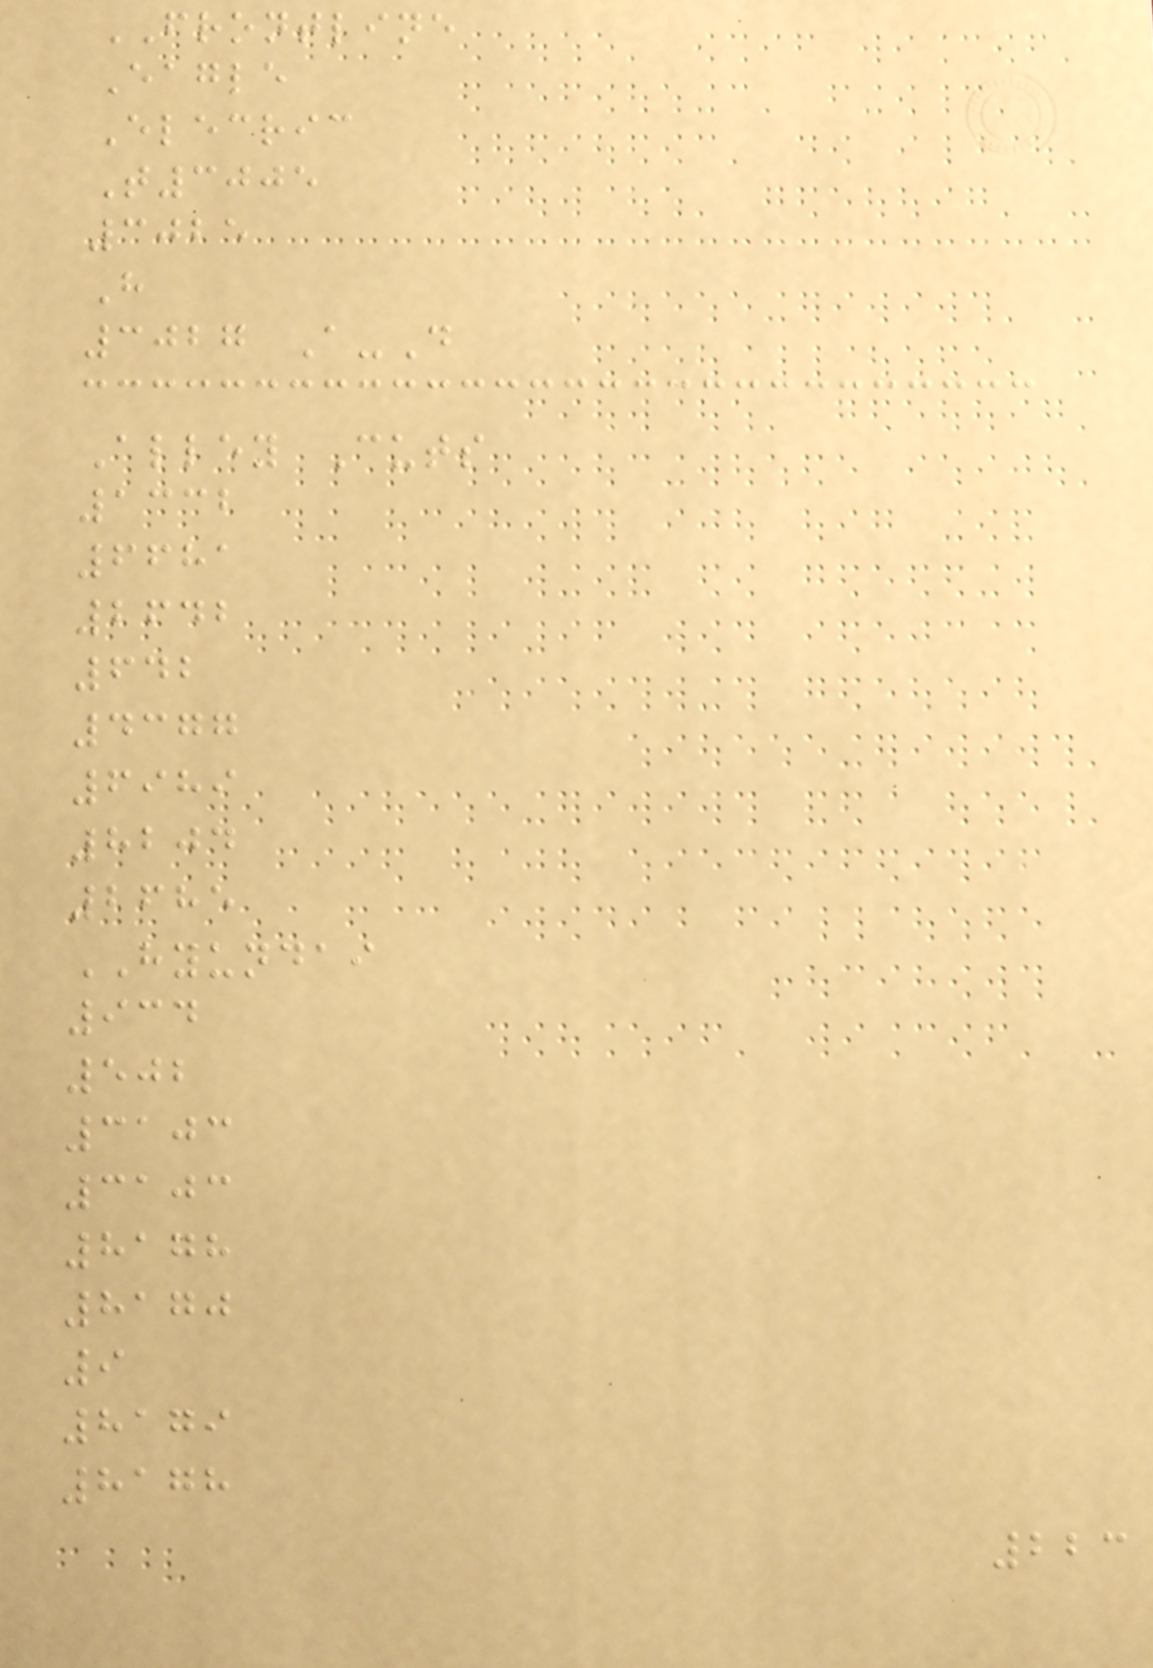FRONTLINE
Eagle
Elecric
T3005
3025
H
3027 A-D
Alley Cuts
1332
6681
2642
642
4377
6989
8204
2685
HYUNDAI
934
502
3103
3103
8178
8170
9
8179
8178
223
